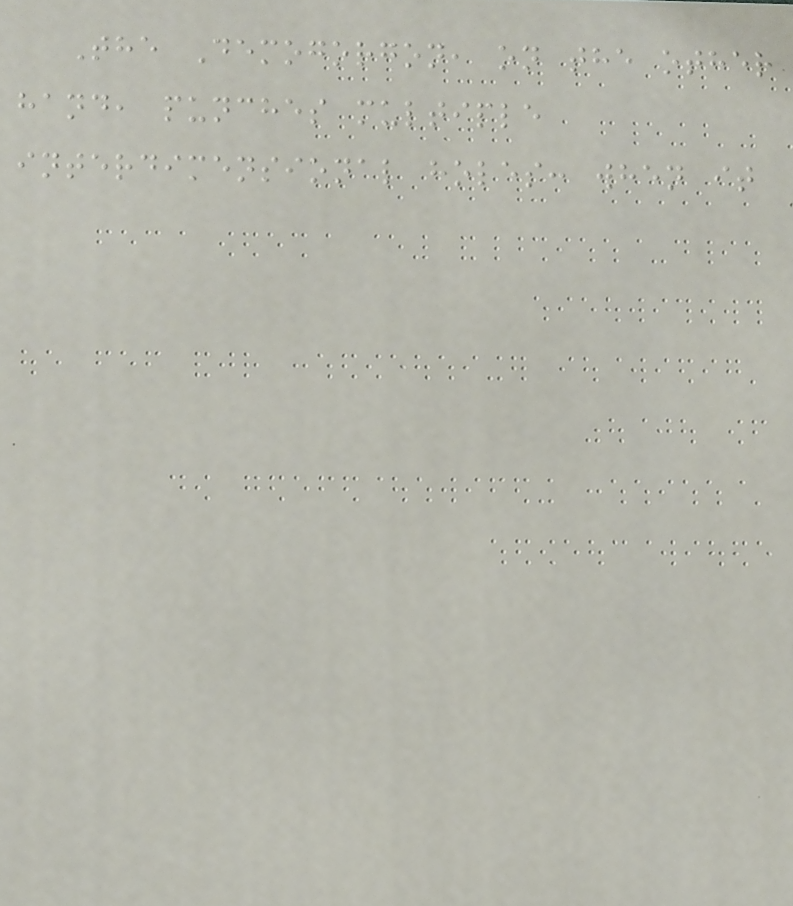The Demogorgon, on the other
hand, punches multiple
interdimensional holes: when it
